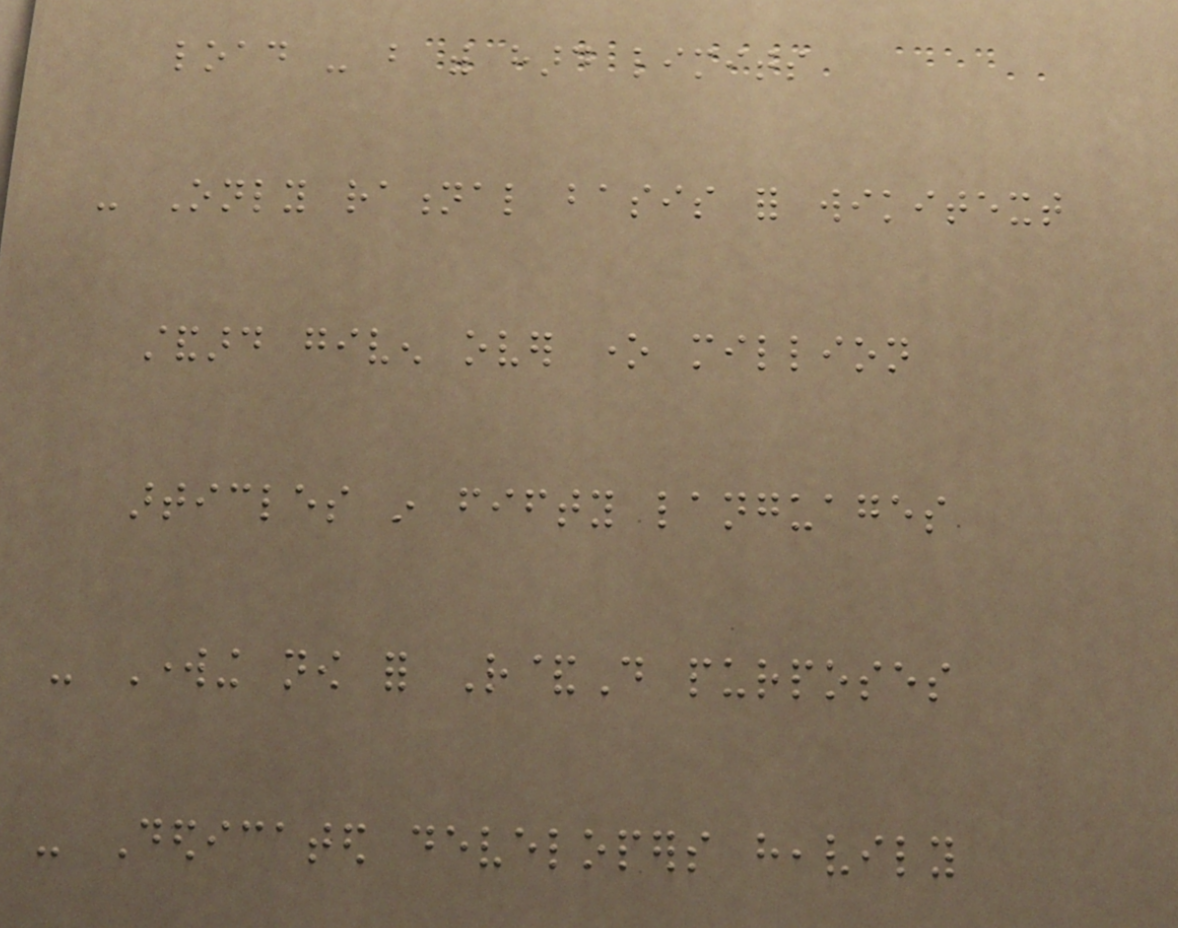load - but with hard limits
- Only rational basis for wikitext
standard given over one million
articles in fifty languages
- Working now for R&D purposes
- Dedicated developers heavily
